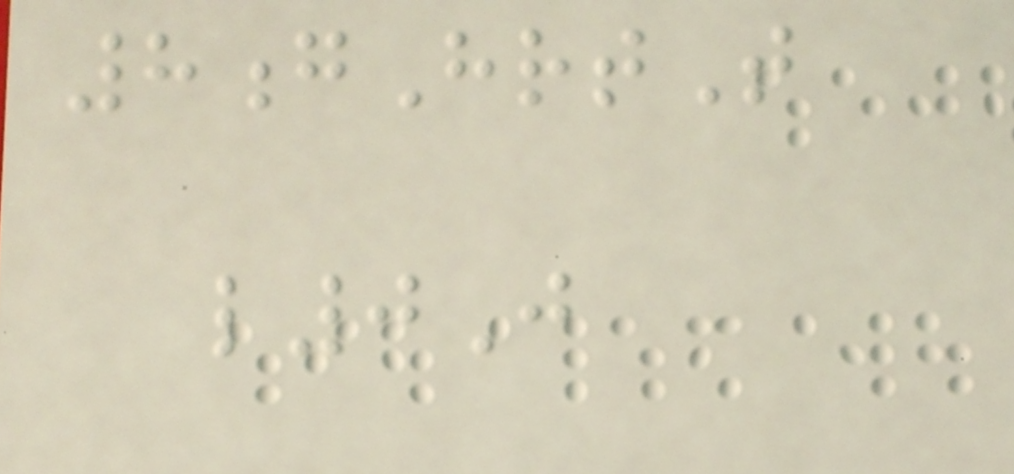8gHrtT
l0J
